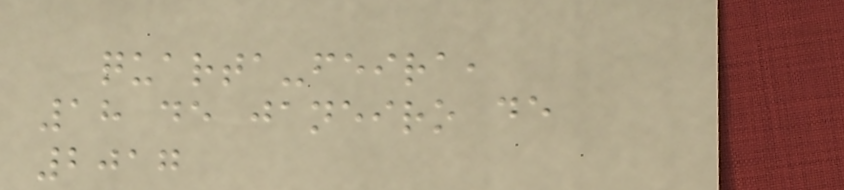quarta-feira,
18 de janeiro de
2017
